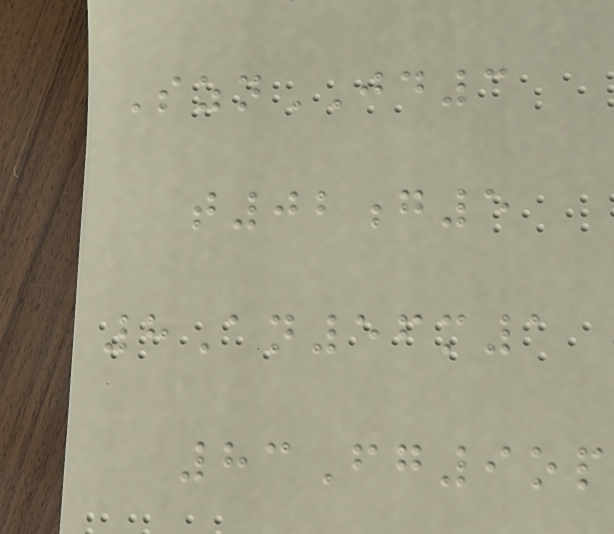SznJD3
t02g5
8An56m1
83Fg9op
